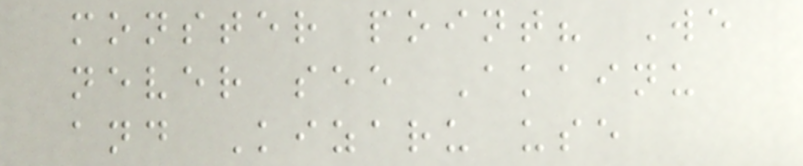monster point? We
never see Akainu
and Kizaru use
